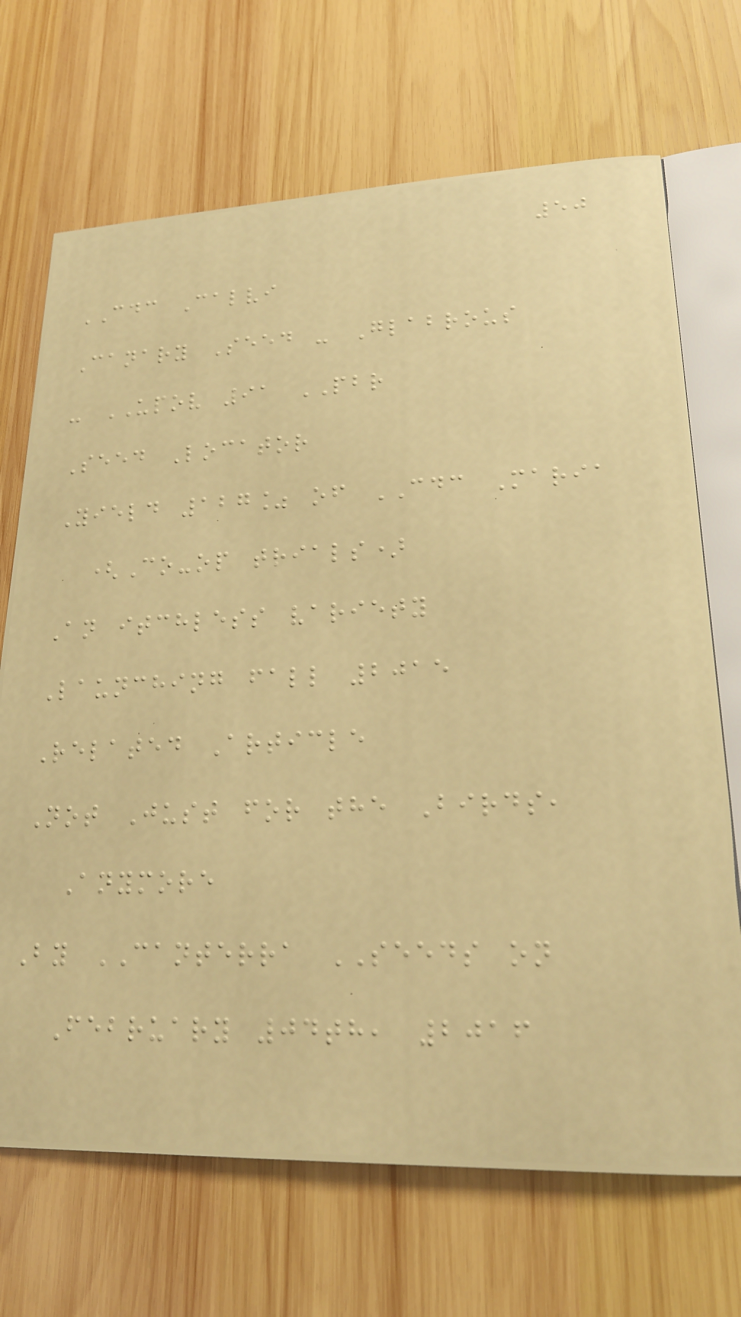50
CDC Calvi
Canary Seed - Glabrous
- UPOV 91 PBR
Seed Locator
Yield 127% of CDC Maria
(Co-op trials)
An itchless variety
Launching fall 2015
Related Article
Not Just for the Birds,
Anymore
By CANTERRA SEEDS on
February 04th, 2016
